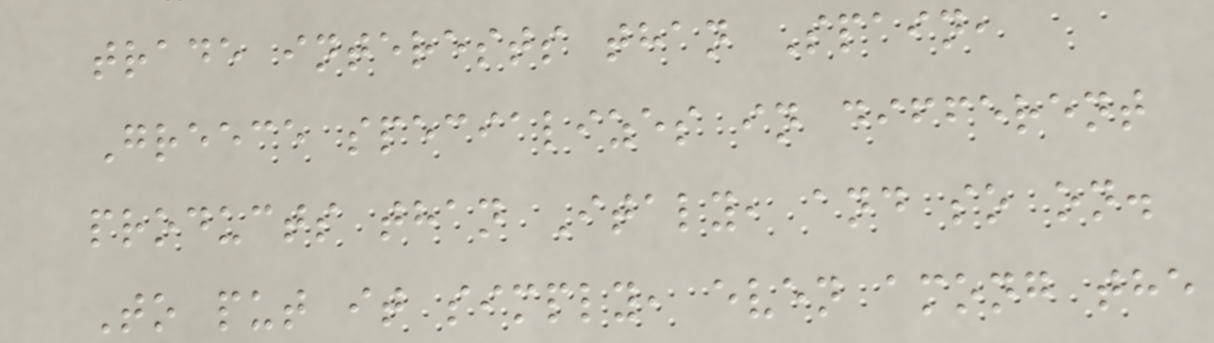trade interests than Spain,
Greece specializes in different
products than Italy, and so on.
To put it simply, even among the
